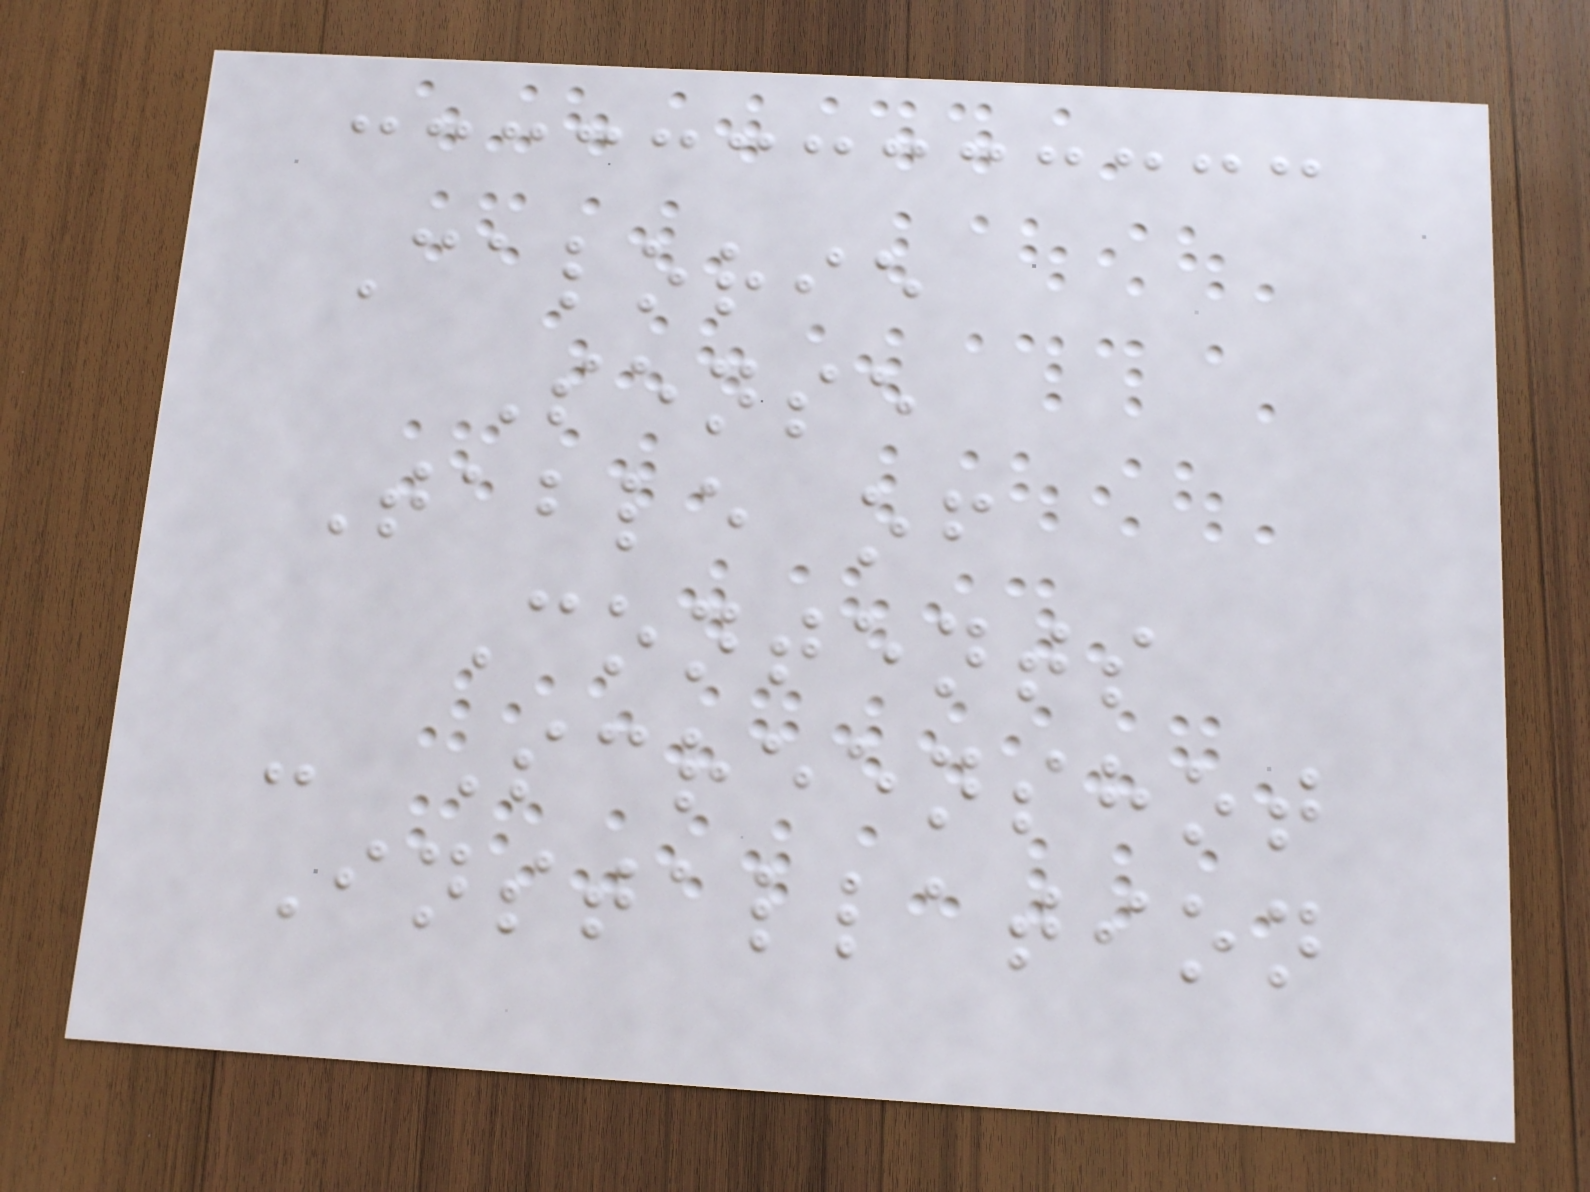Calorie
Sense
Table of
Contents
- Screenshot
Installation
